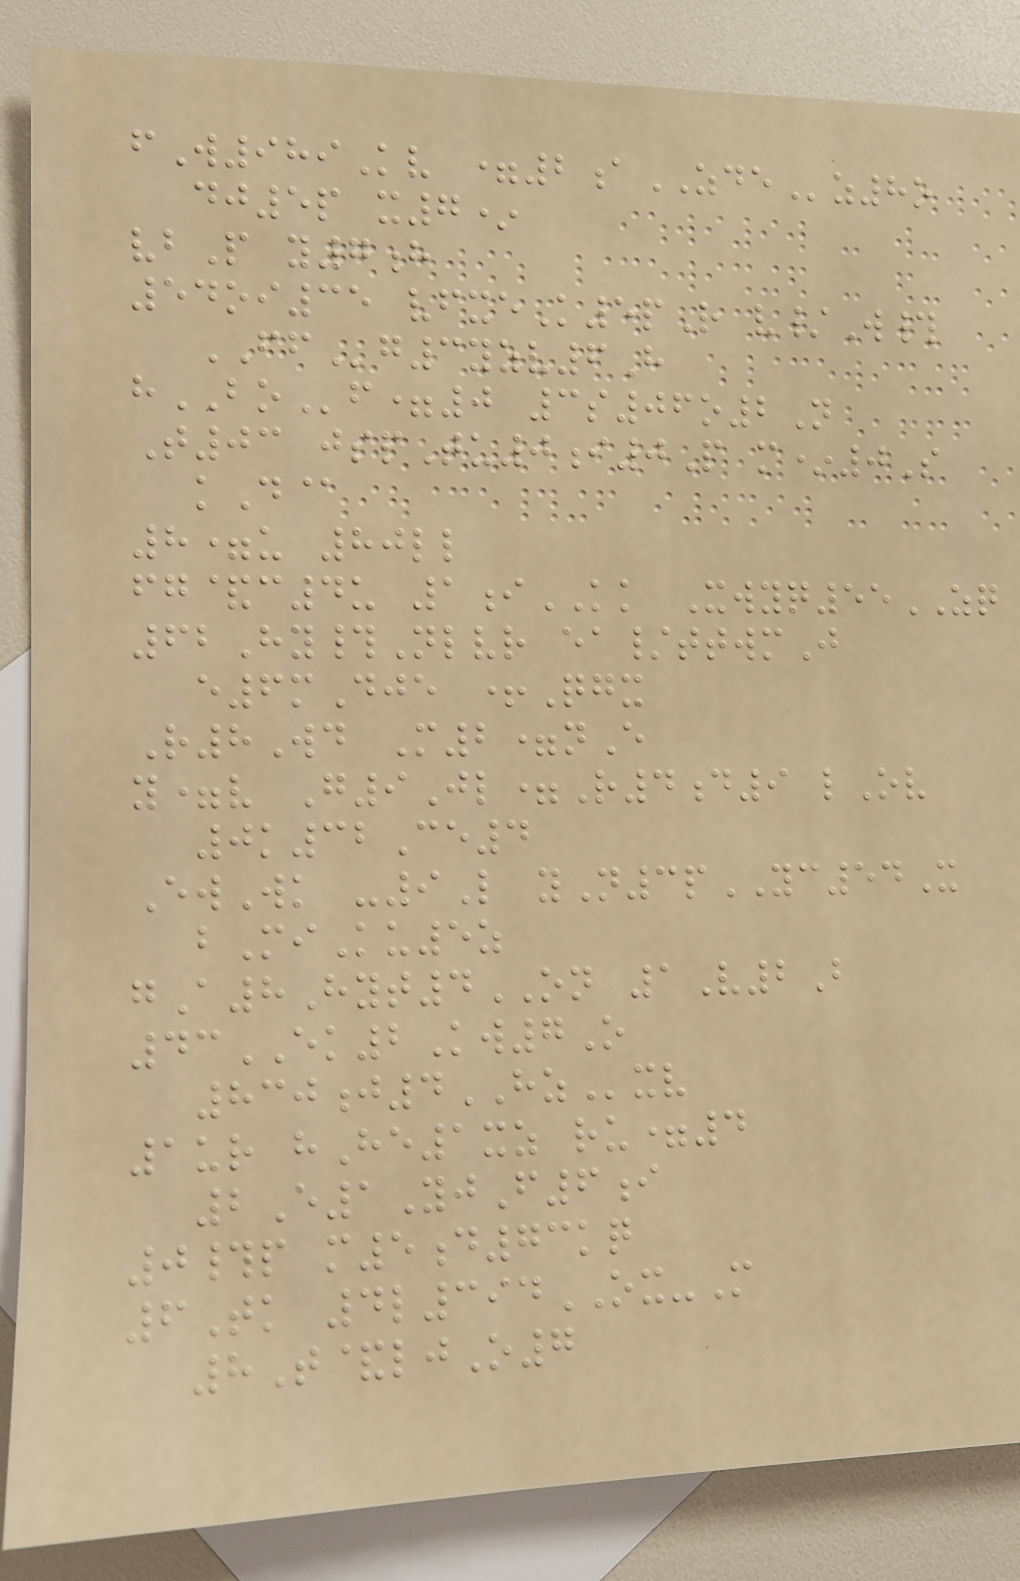fW989Kv =2aZDEz8o
dj5p x7*
vbP y7h
54oi35 vfxeK5pR v/W#
FFg3yzv6H
hBOf=0 3s06o2N
T03 jspTu0i0P m*0S
kD@
8=u 80ll
fg&c4u 1iKK Xwyq55ZQ
62Hy#Nlvr ea/ttwmJ
e6mDje +Qgx
R8Wd M2=nE
y=v G9Jl=R4d9 lOv
0k32Ce4
EwWk -9L yN3pYC54X
bMiKu5z
gA8Hyt4ON 1V2B
43EK2Kw7O
830j4HZxv
1ur hHe1xz ru=4
2E1YjF6i
0#p m5d73kq
6Tk 4l394OX-M
8T&ljO7
